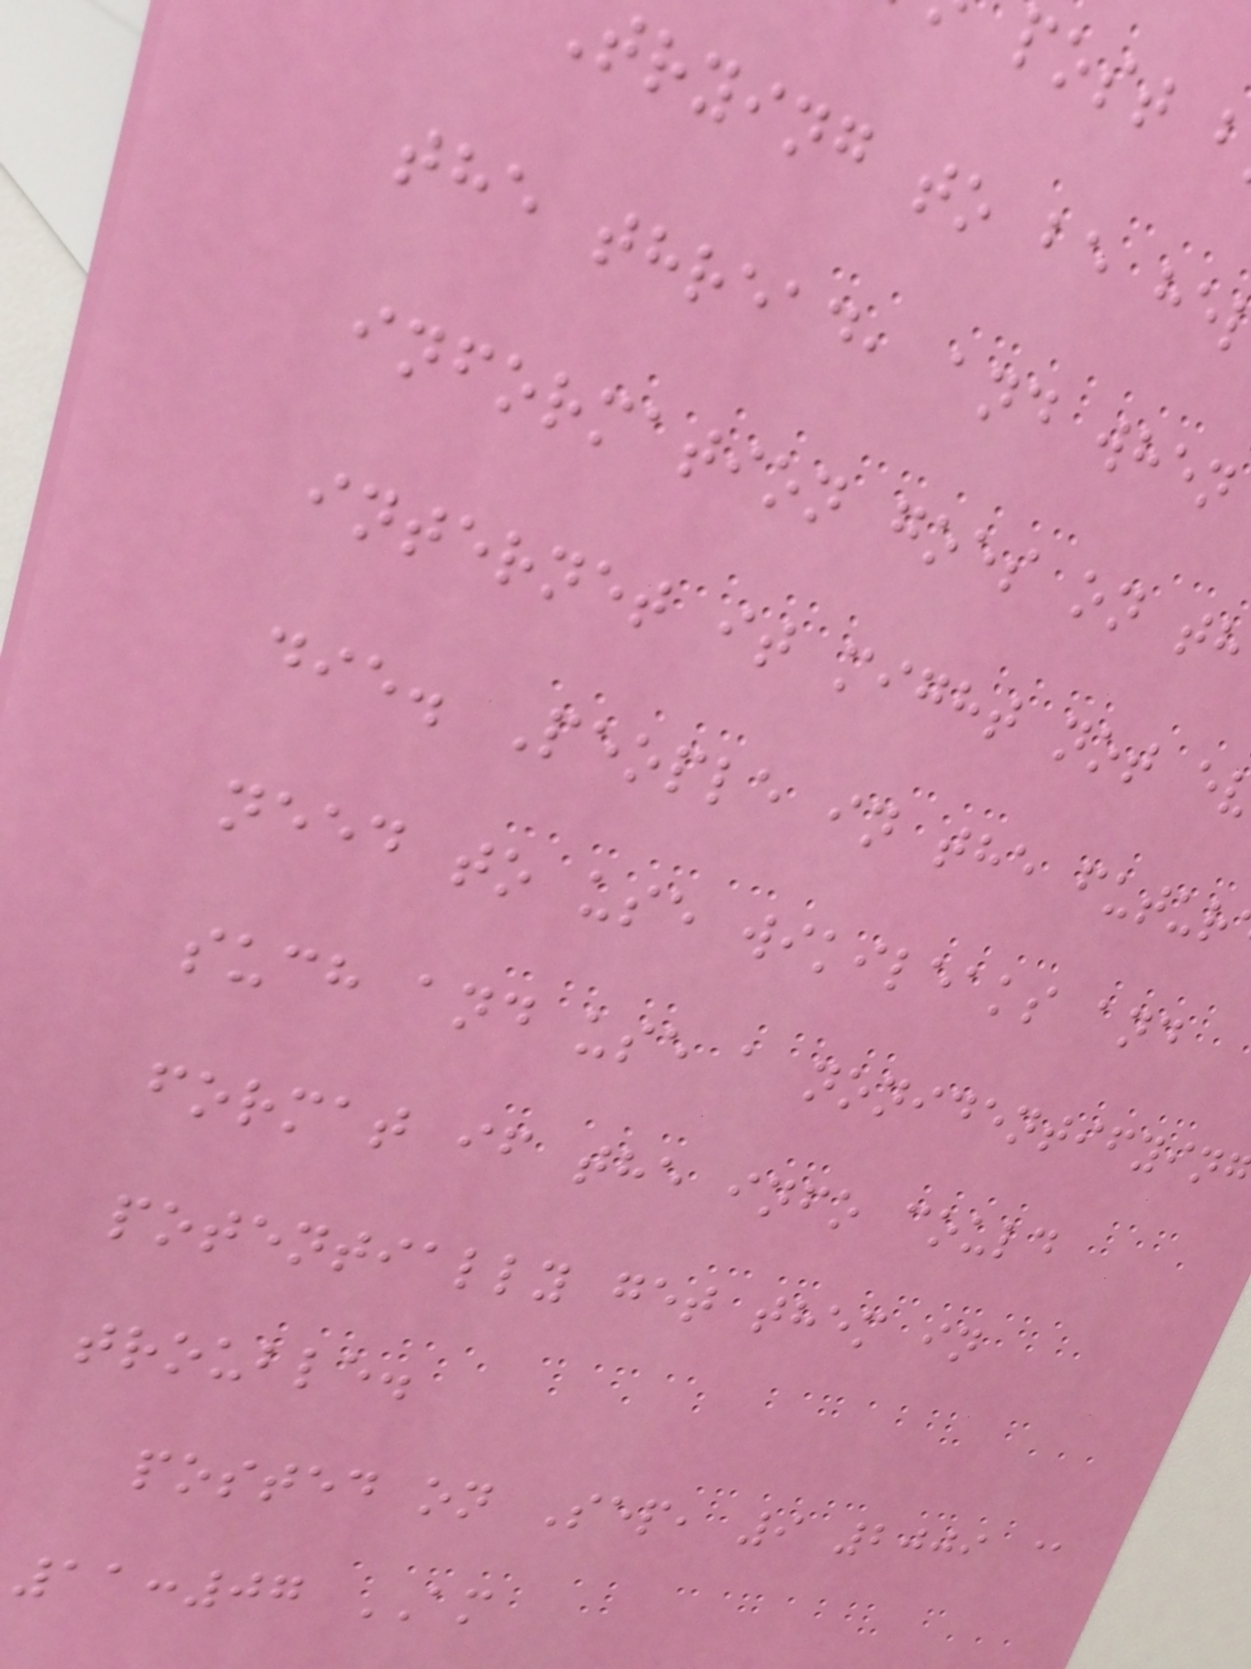trying to be he
the thread, and when
information goes on th
internet it might not e
die. People in the futur
need to use wikileaks and
such and use a nonidentifyin
format if the info could
potentially get them in
trouble.
posted on Sep, 9 2009 @
11:07 AM
